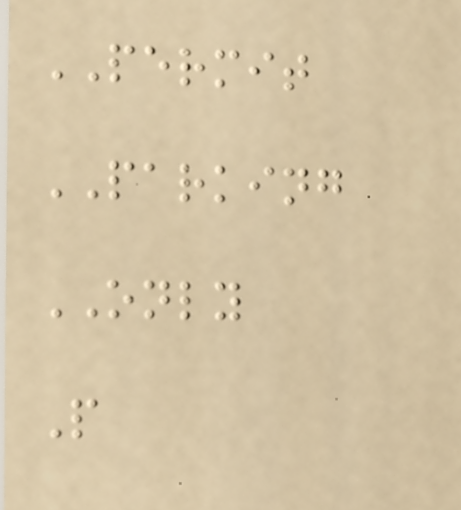PERMIT
PARKING
ONLY
P
